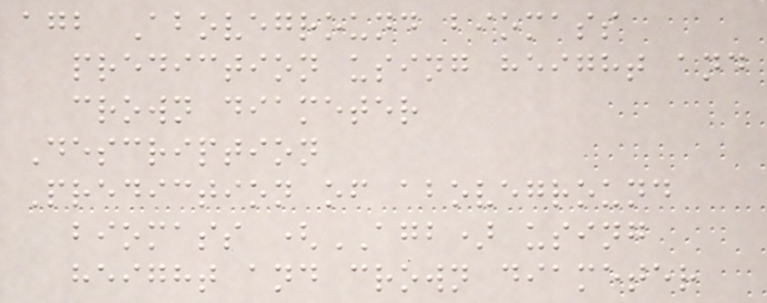agb Aboveground biomass
prediction using height and
crown diameter
Description
Prediction of aboveground
biomass (AGB) using
height and crown diameter
